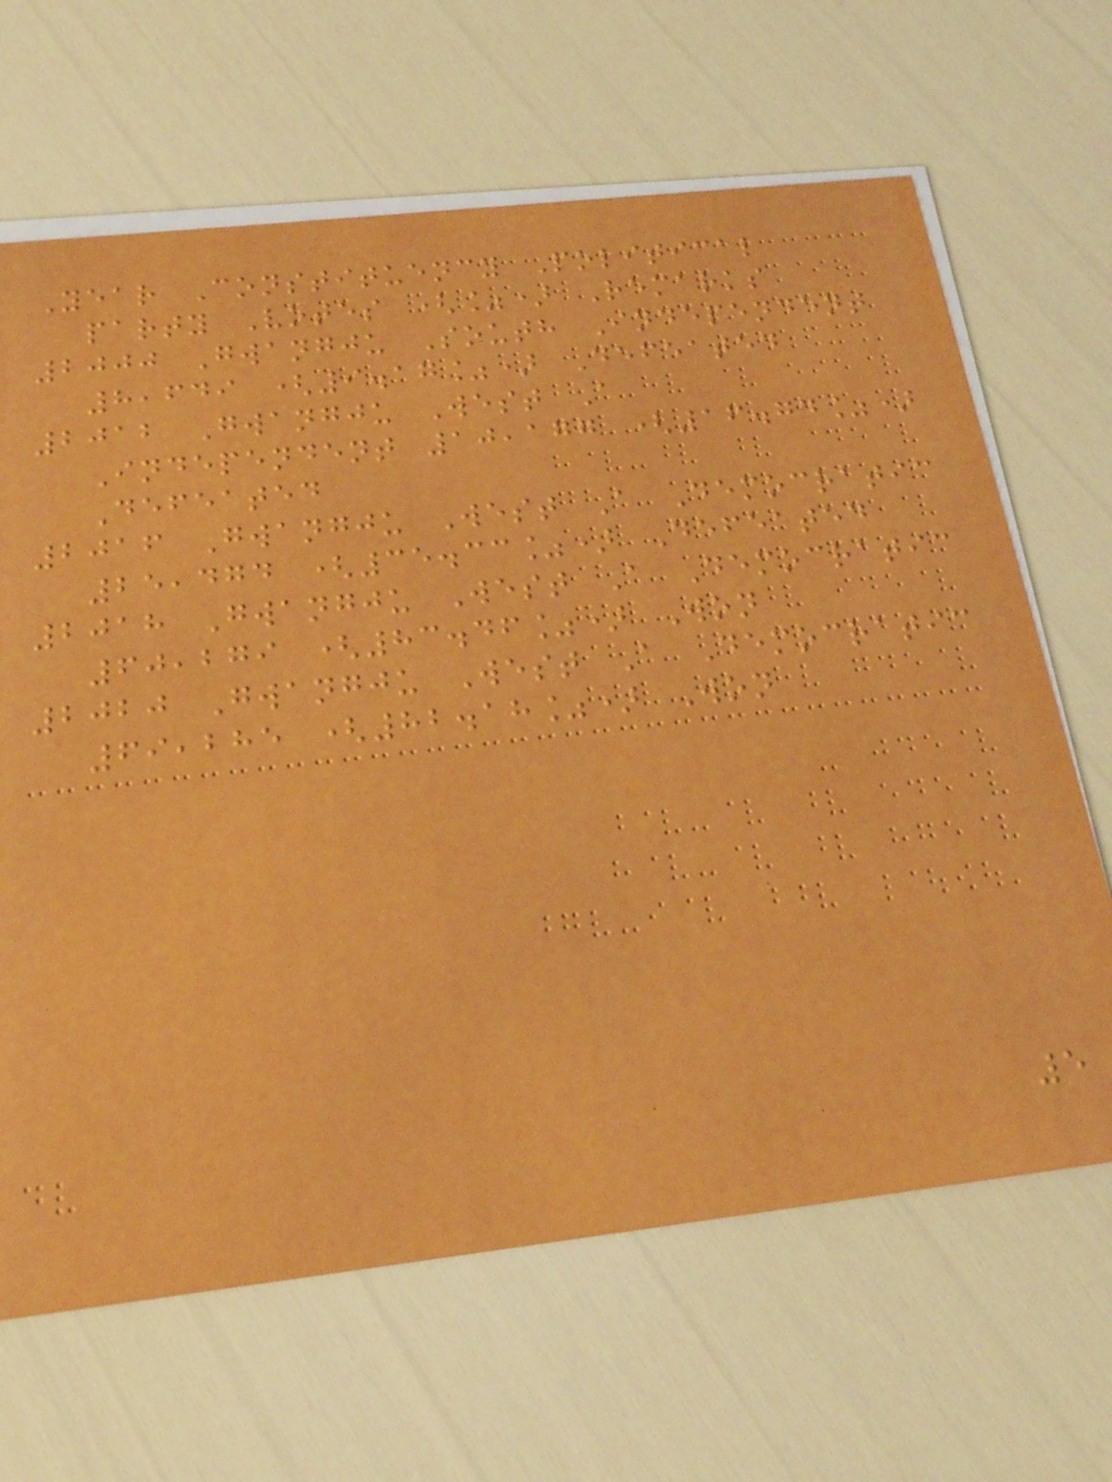Year Constituency Political
party Votes (%) Remarks
2000 Gwangju South Independent
8,649 (9.17%) Defeated
2012 Gwangju West A
Independent 10,177 (16.74%)
Defeated
2016 Gwangju West A Democratic
25,474 (35.33%) Defeated
2018 Gwangju West A Democratic
60,279 (83.46%) Won
2020 Gwangju West A Democratic
69,285 (82.18%) Won
5
